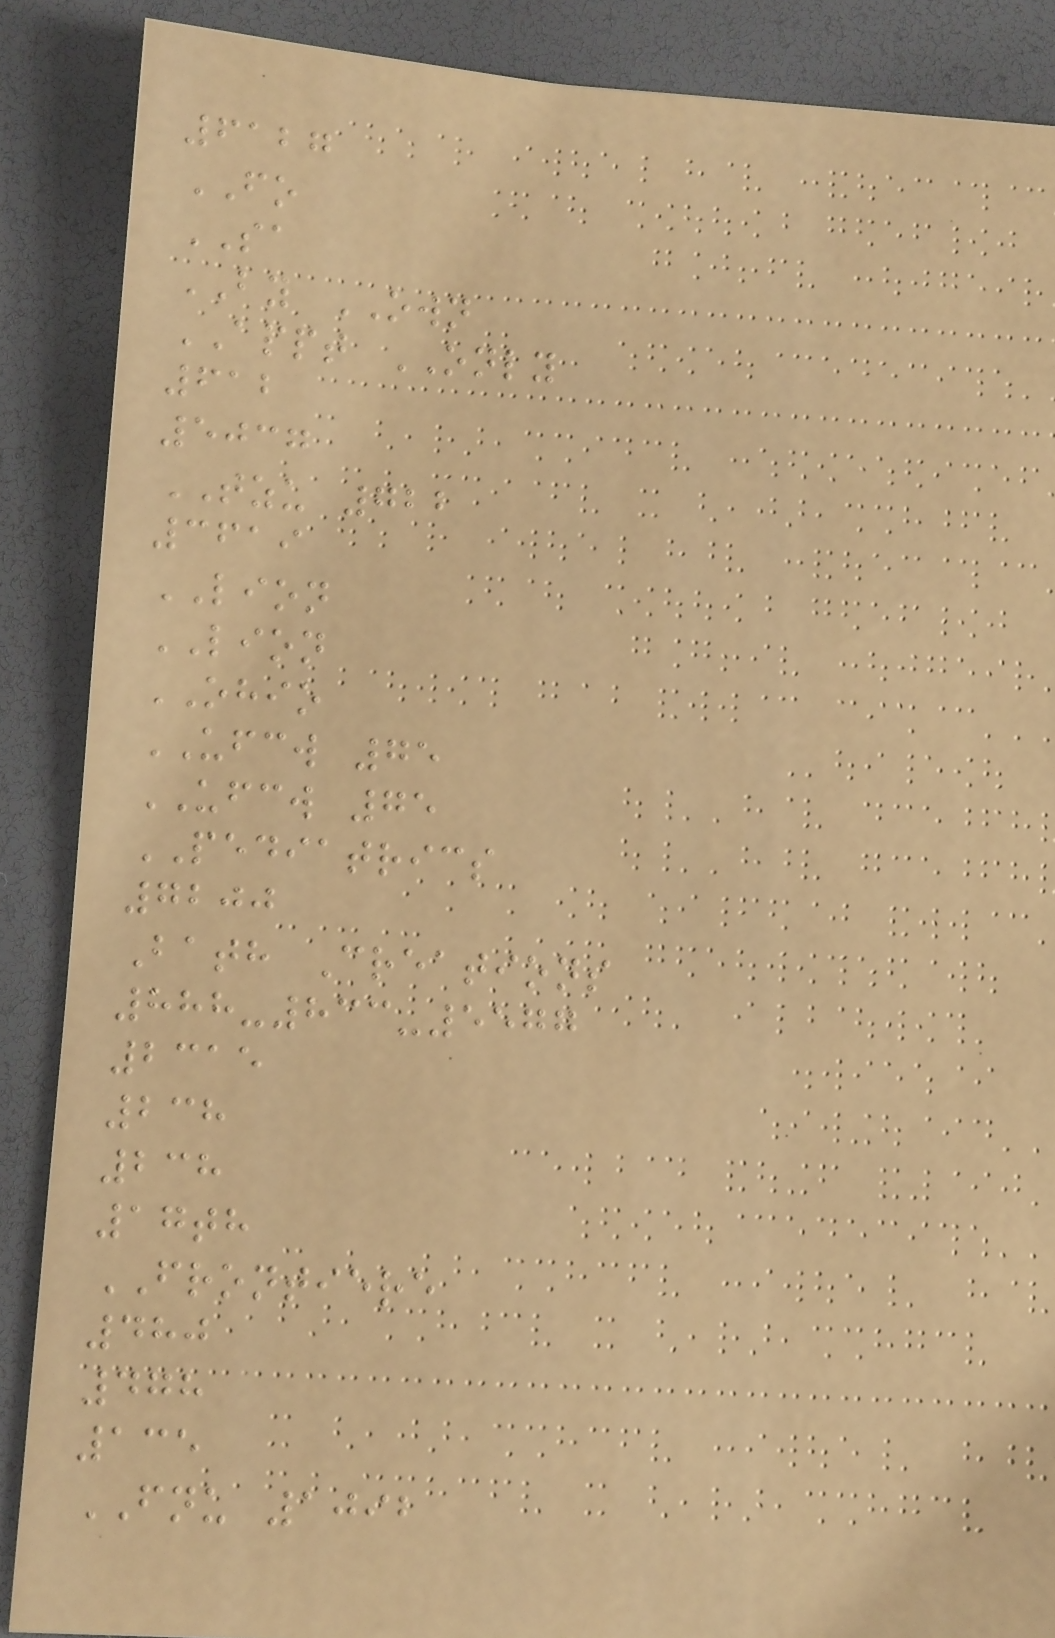6127
FO
SA
BY OWN
APPT ONLY
612
5037
TZU 722
3619
LION
LION
OHIO
UFCW 75
UFCW 75
PEDIATRICS
7200
Bath Creations
888-833-5577
2315
238
238
17th
FRONTIERE
480
478
135
FNU 1092
